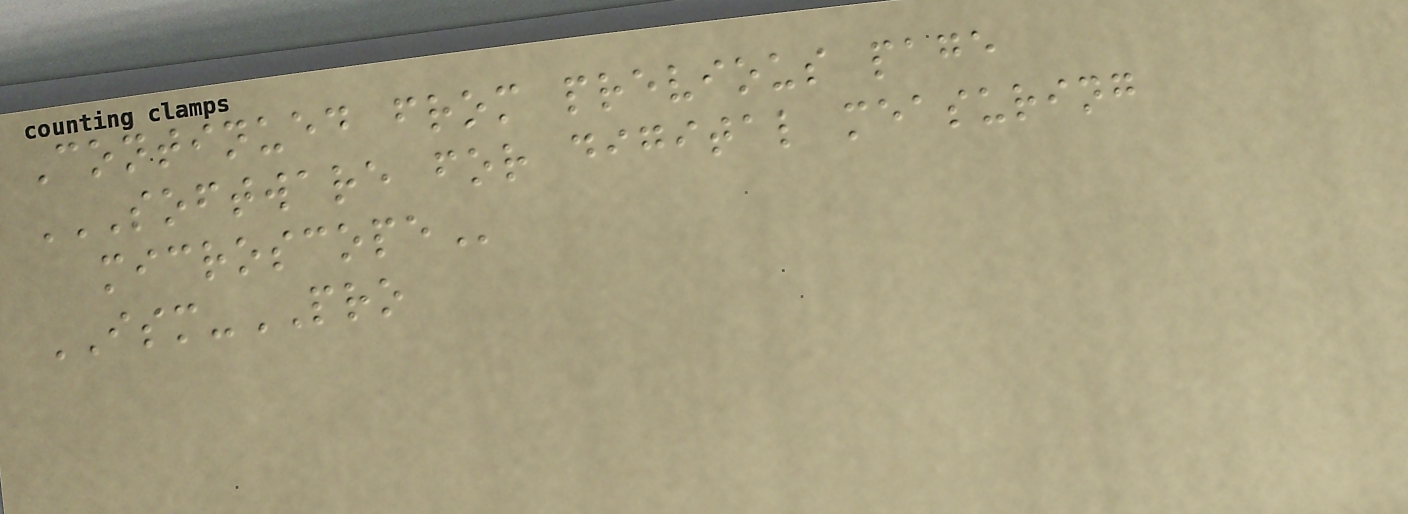Continued from previous page
SOFTWARE FOR DIGITAL MEASURING
MICROSCOPE
ISM-PRO
